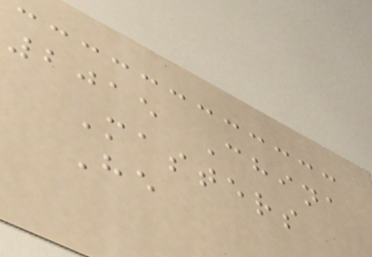2015 China
Masters
He
